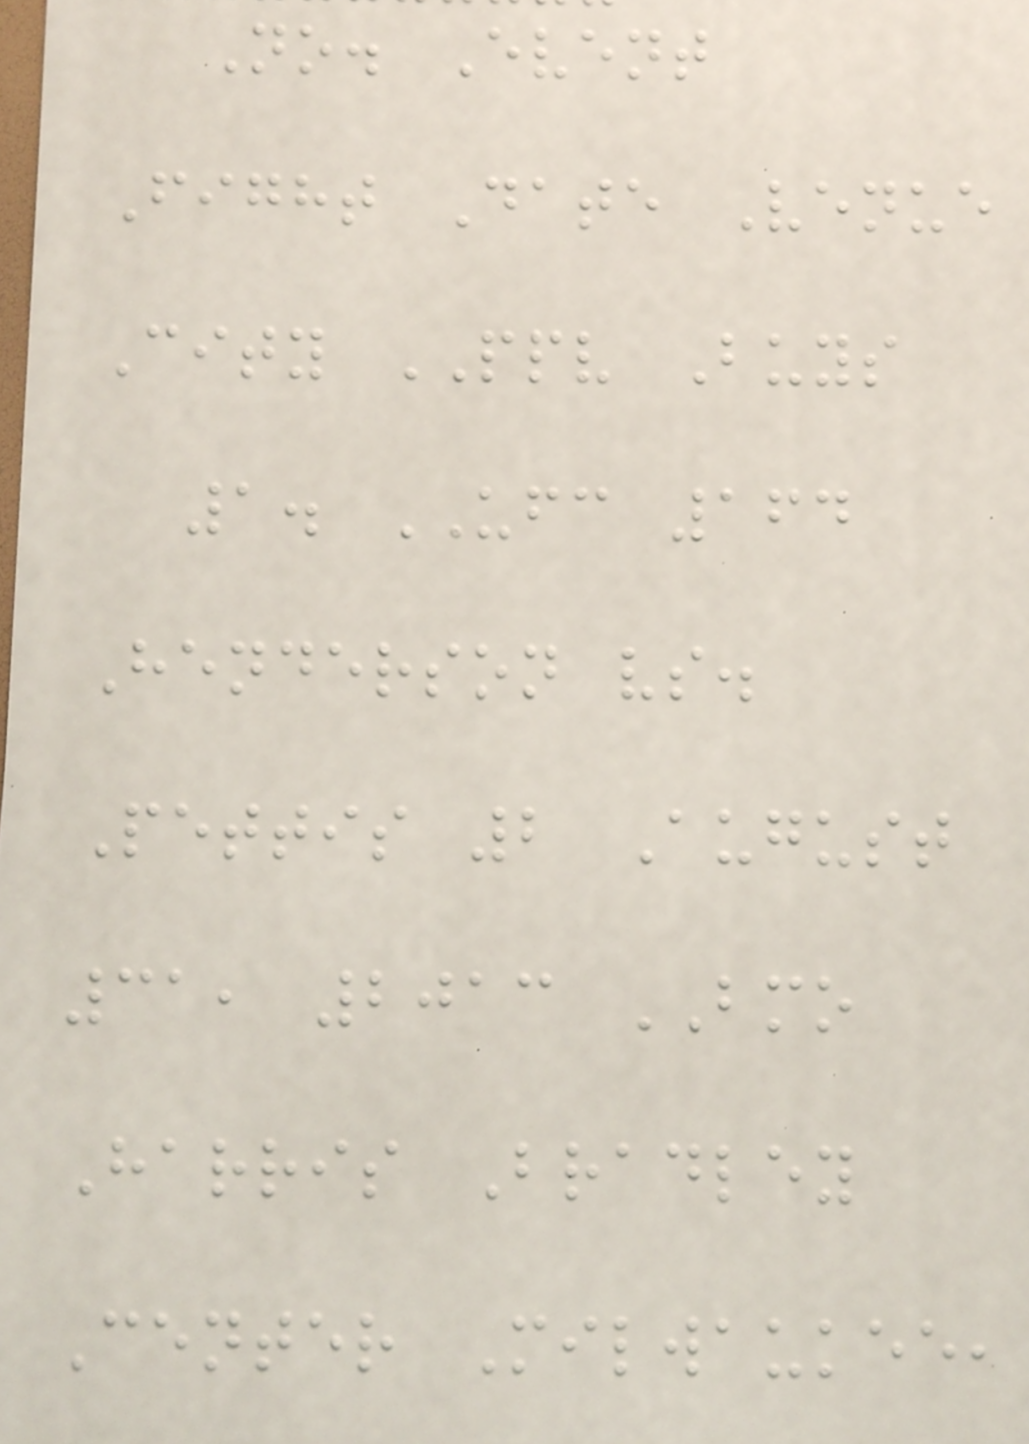No. Event
Fight Date Venue
City PPV Buys
1. UFC 164
Henderson vs.
Pettis 2 August
31, 2013 BMO
Harris Bradley
Center Milwaukee,
